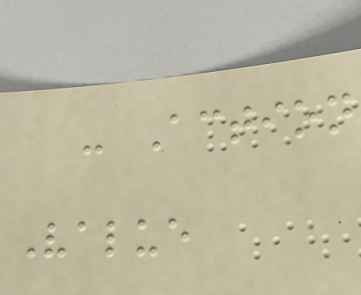- Action
Value
